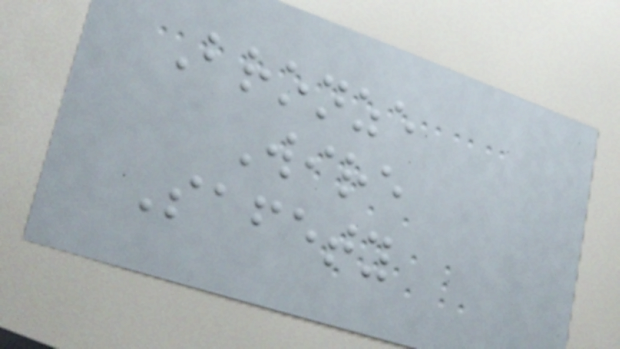Bronze
Wire
Safety
